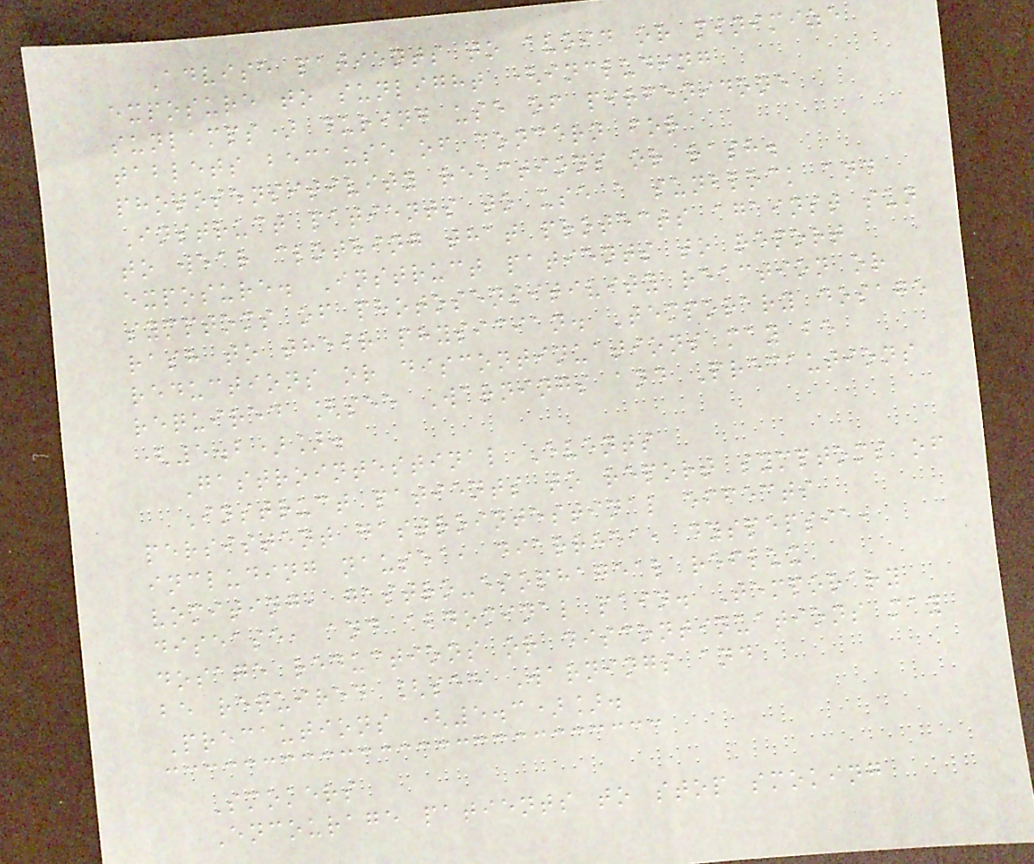Advise patients to avoid or minimize
exposure to sunlight (including
sunlamps) during use of pirfenidone
tablets because of concern for
photosensitivity reactions or rash.
Instruct patients to use a sunblock and
to wear clothing that protects against sun
exposure. Instruct patients to report
symptoms of photosensitivity reaction or
rash to their physician. Temporary dosage
reductions or discontinuations may be
required [see Warnings and Precautions
(5.2)].
Gastrointestinal Events
Instruct patients to report symptoms of
persistent gastrointestinal effects
including nausea, diarrhea, dyspepsia,
vomiting, gastro-esophageal reflux
disease, and abdominal pain. Temporary
dosage reductions or discontinuations may
be required [see Warnings and
Precautions (5.3)].
Smokers
Encourage patients to stop smoking
